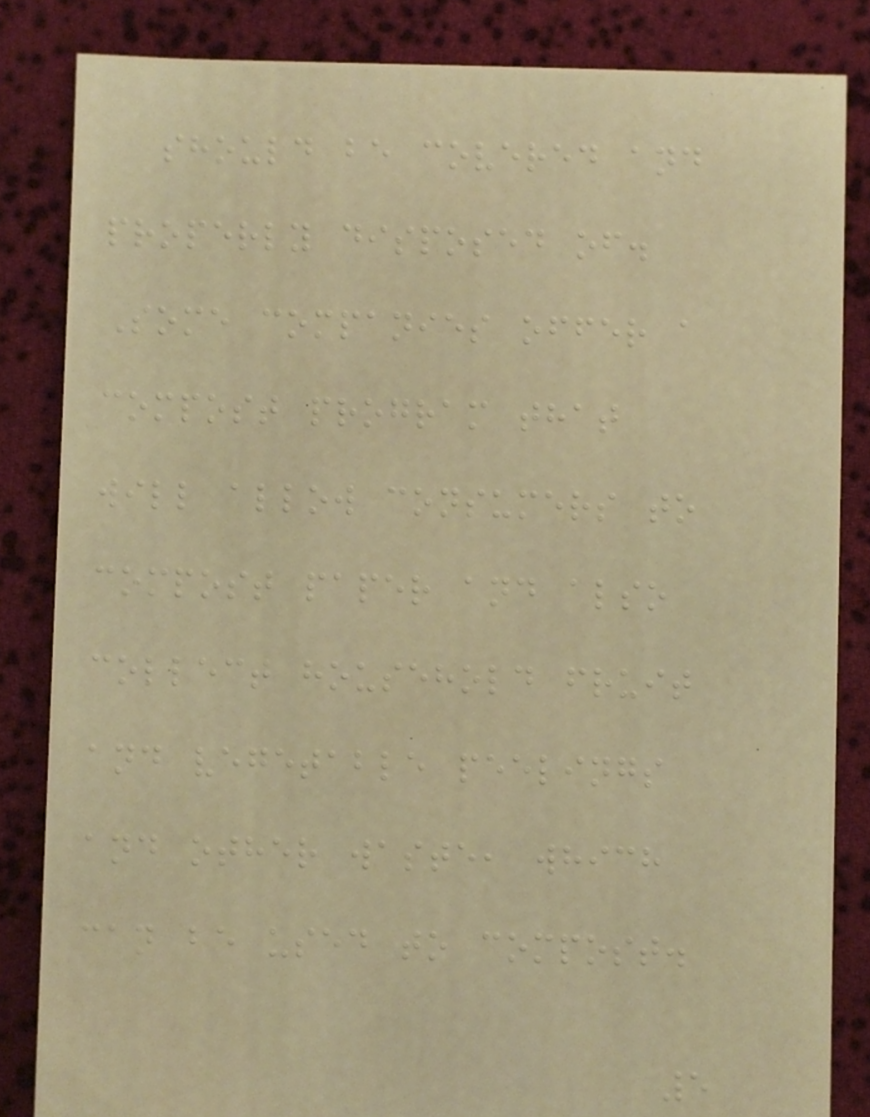should be covered and
properly disposed of.
Some companies offer a
compost program that
will allow consumers to
compost paper and also
collect household fruit
and vegetable peelings
and other waste, which
can be used to compost.
5
